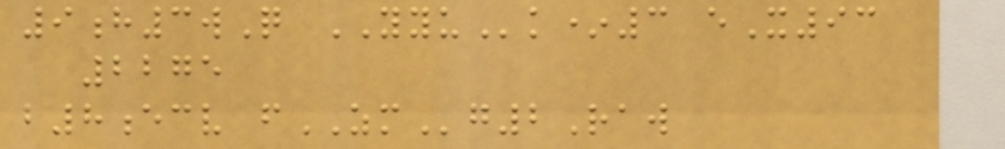9h3wQ YYUk*3 eX93
2275
b8ecv fZMg2Raw
